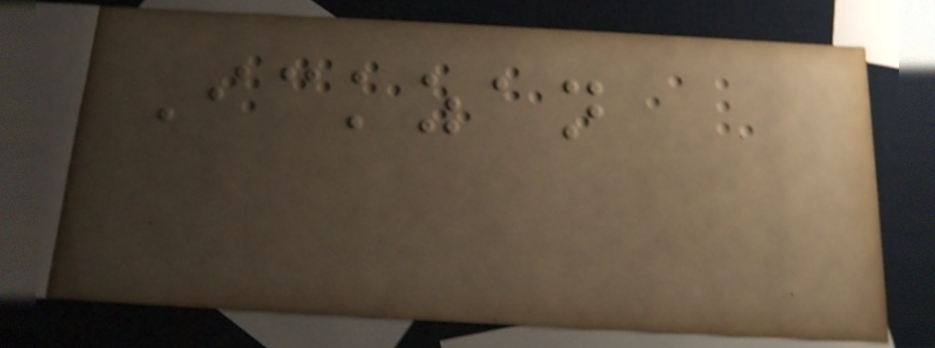Ickzan
